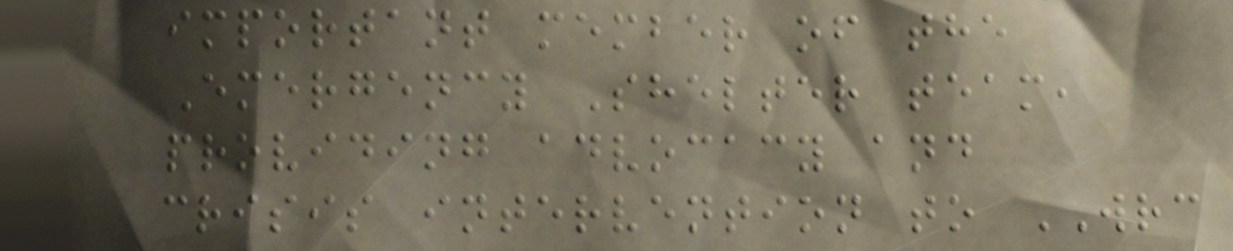important member of the
Emergency Shelter team,
providing advocacy and
crisis intervention to WRC
